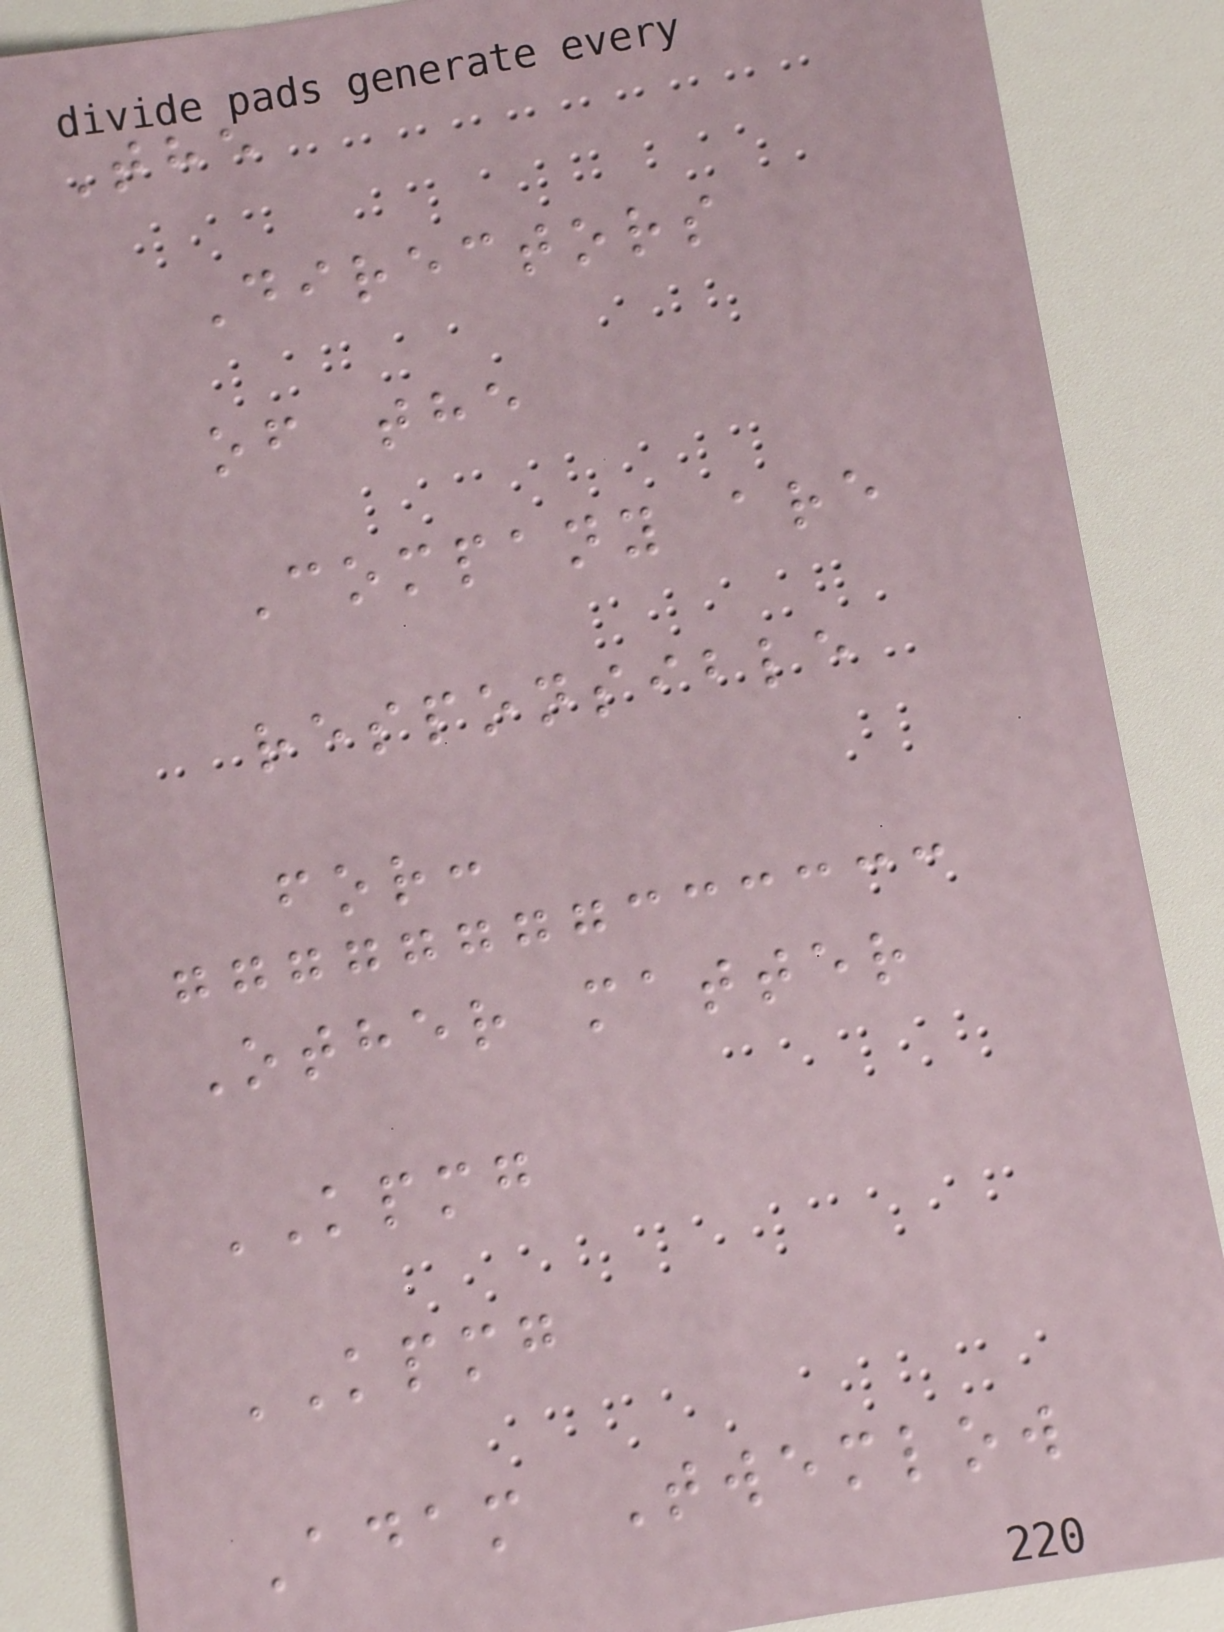The
Directors
of the
Company are
responsible
for:
Other matter
KPMG
KPMG
Adam Twemlow
